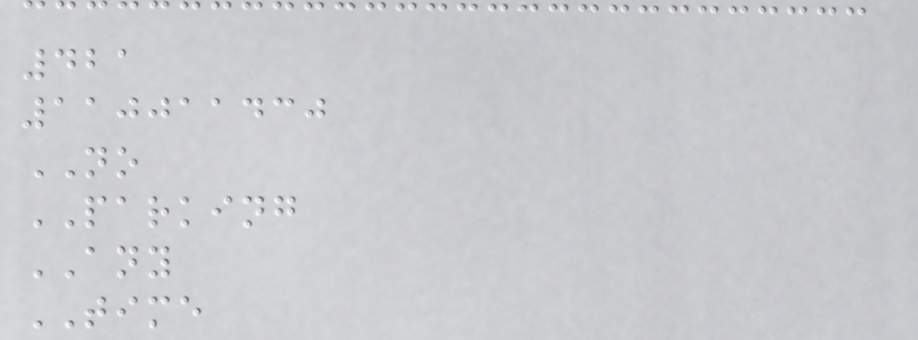421
110011430
NO
PARKING
ANY
TIME
